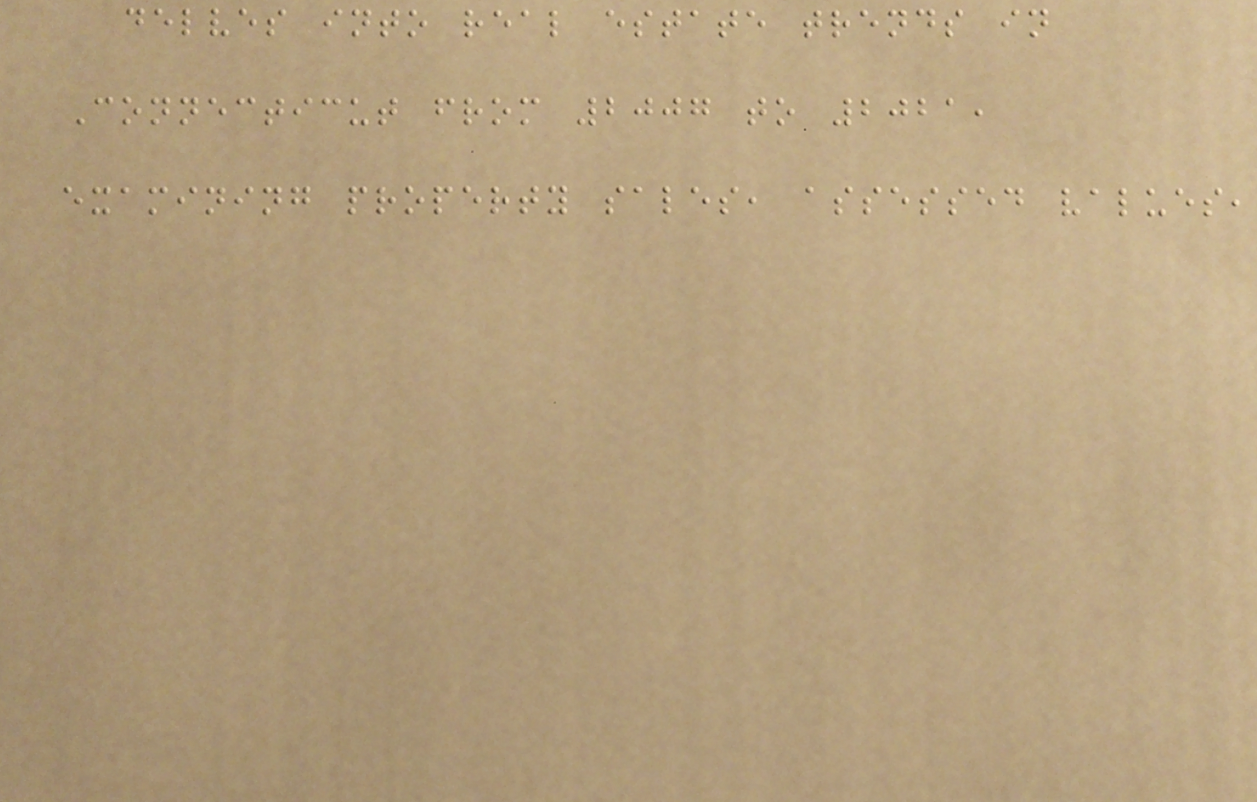delves into real estate trends in
Connecticut from 2007 to 2021,
examining property sales, assessed values,
